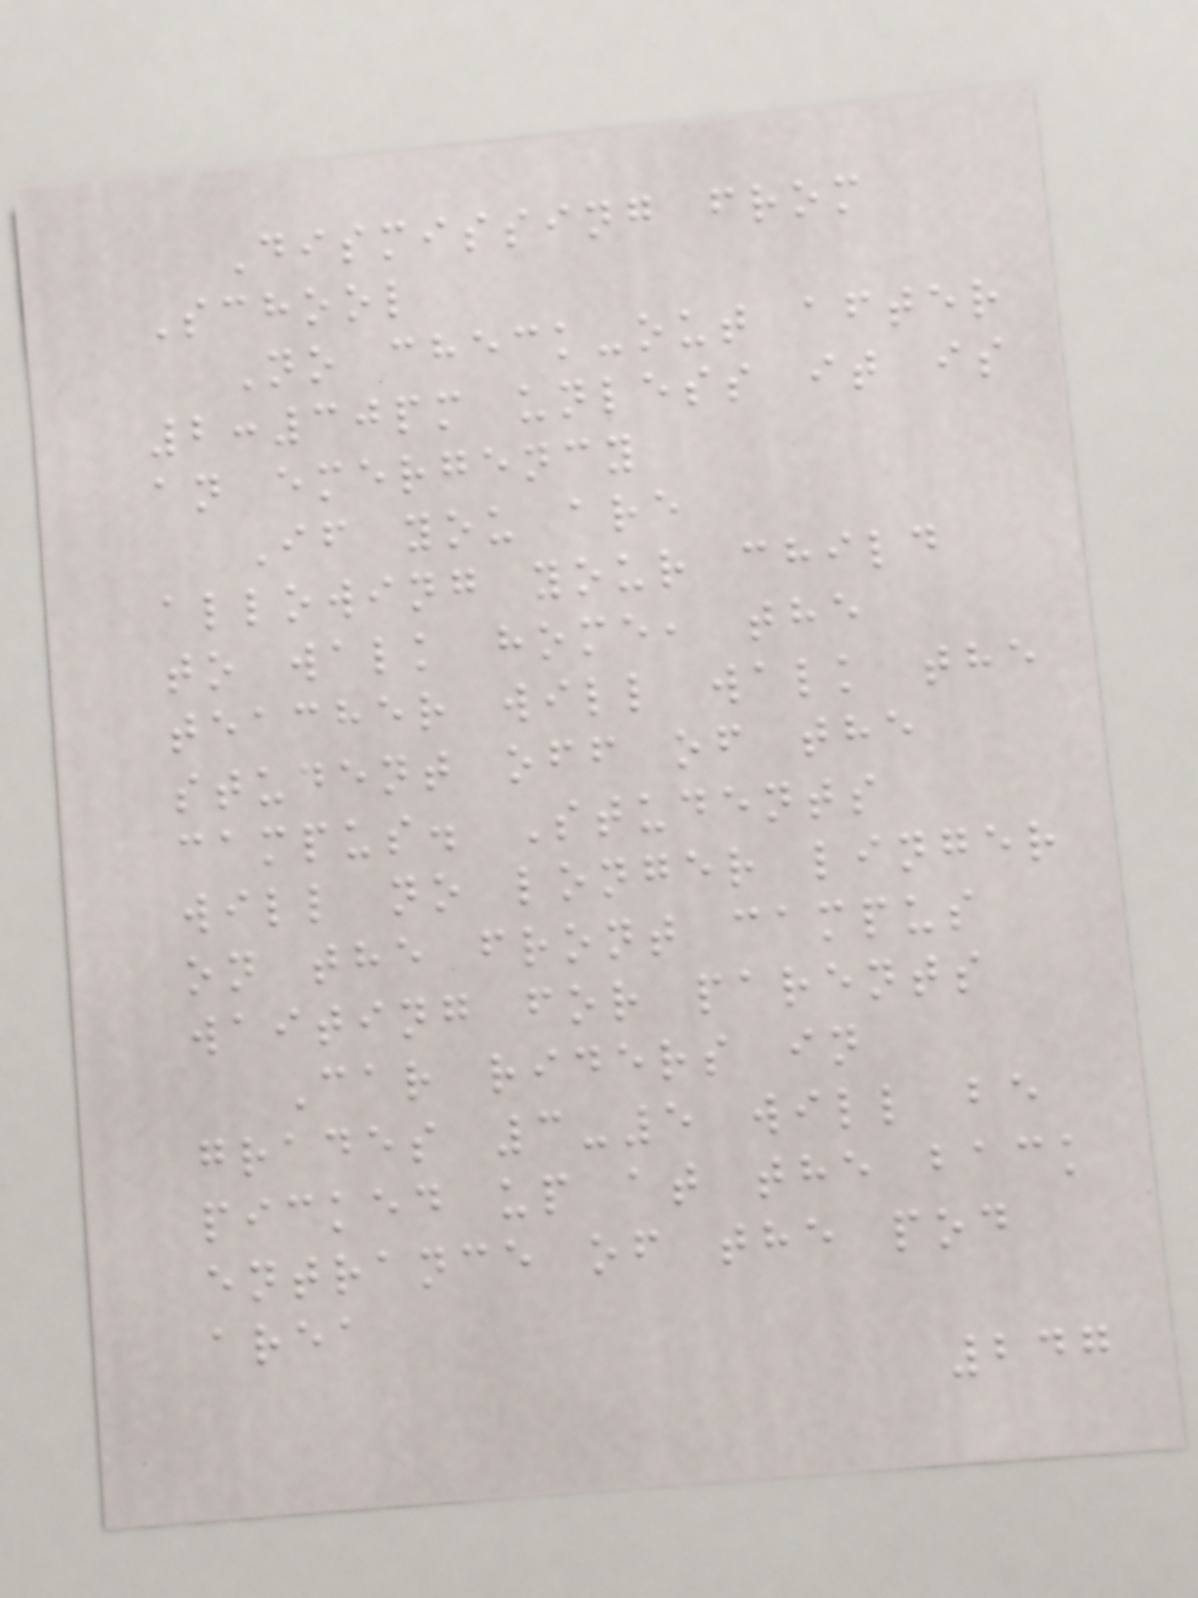Dismissing from
School
No check-out after
2:30pm unless it is
an emergency
If you are
allowing your child
to walk home, the
teacher will walk the
student off of the
campus. Students
will no longer linger
on the front campus
waiting for parents
Car riders in
grades 3-5 will be
picked up at the back
entrance of the pod
area
247
